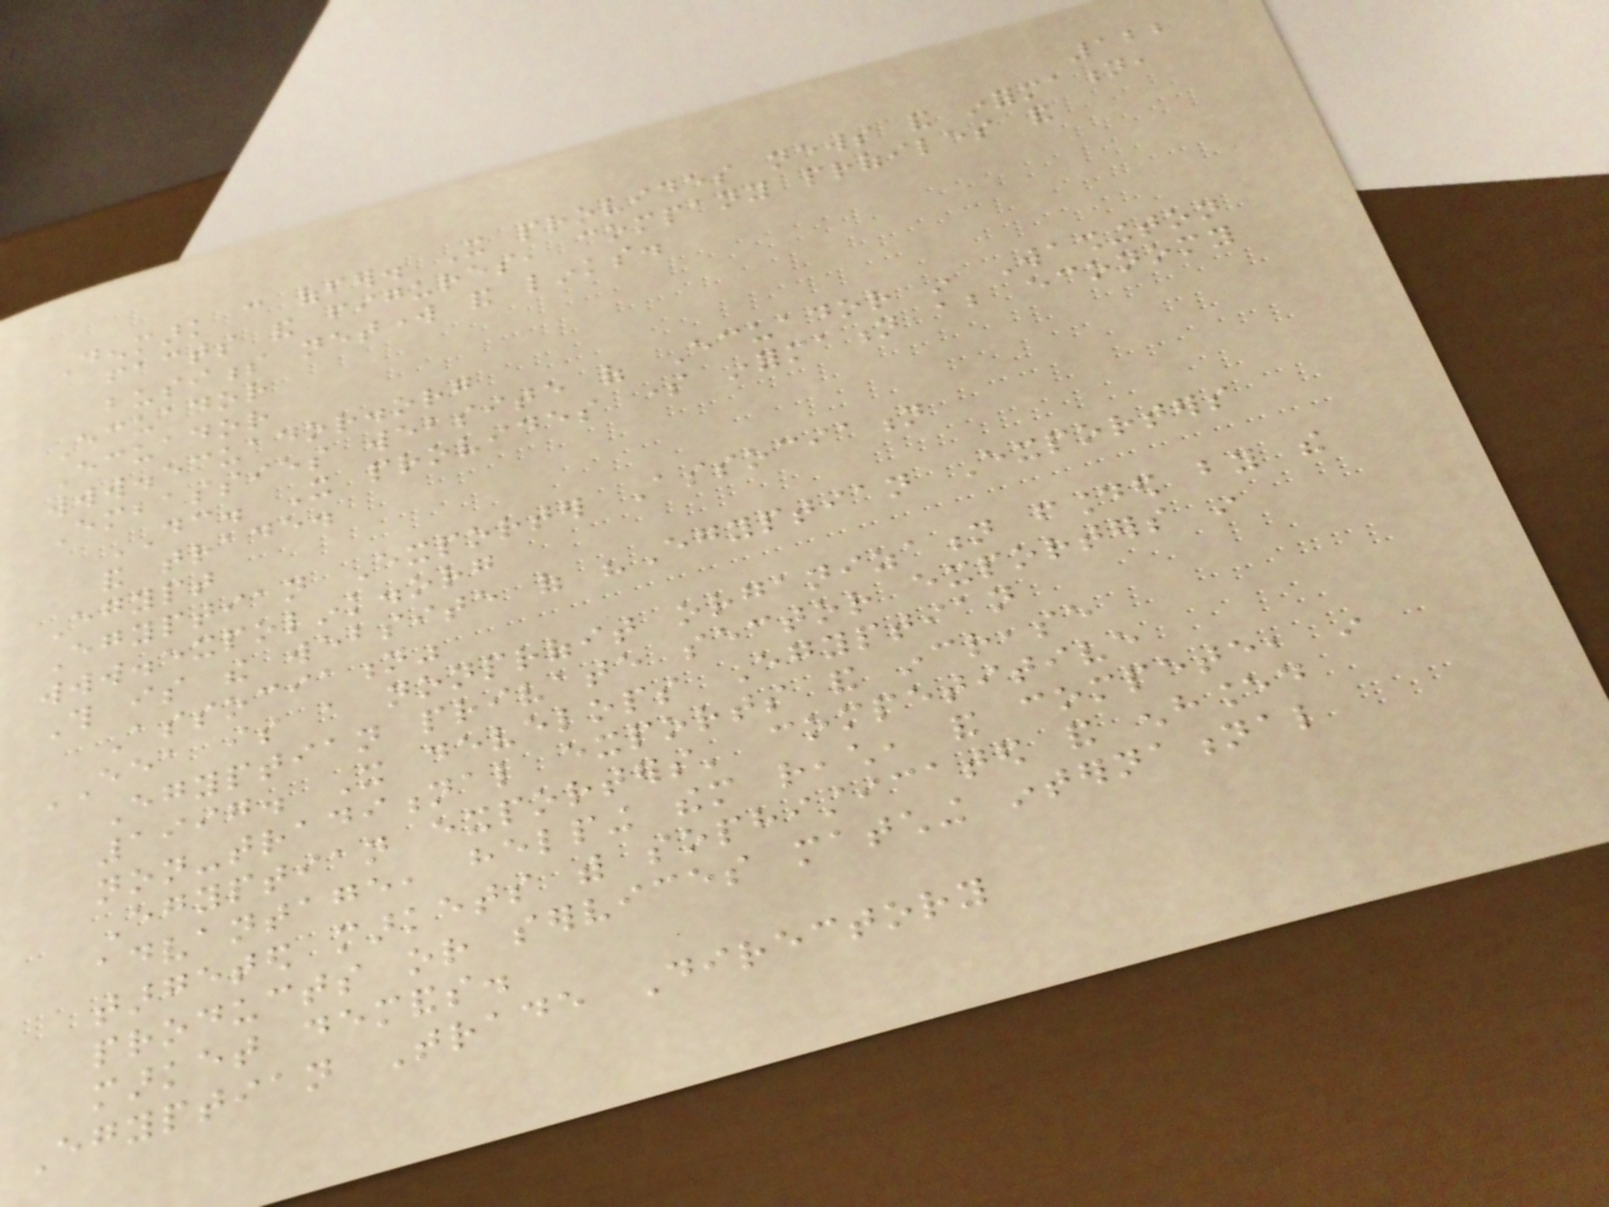122
Denmark can offer. It provides news and information,
facts and figures, company profiles and
business network and links.
Ecuador
Ecuador
www.ecuador.org
Embassies website of Ecuador in Washington
DC. It provides some information about economy
and trade.
Egypt
Egyptian Exporter Association
www.expolink.org
This is the website of "Egyptian Exporters
Association"
EEA is a nonprofit organization founded by the
Egyptian private sector exporters in
1997. It develops Egyptian
non-traditional exports and increase
Egyptian exporters' competitive
advantage, helping them reach, and compete, in
targeted markets with sophisticated and enhanced
products or services matching international
market demands.
Egyptian Trade Directory
